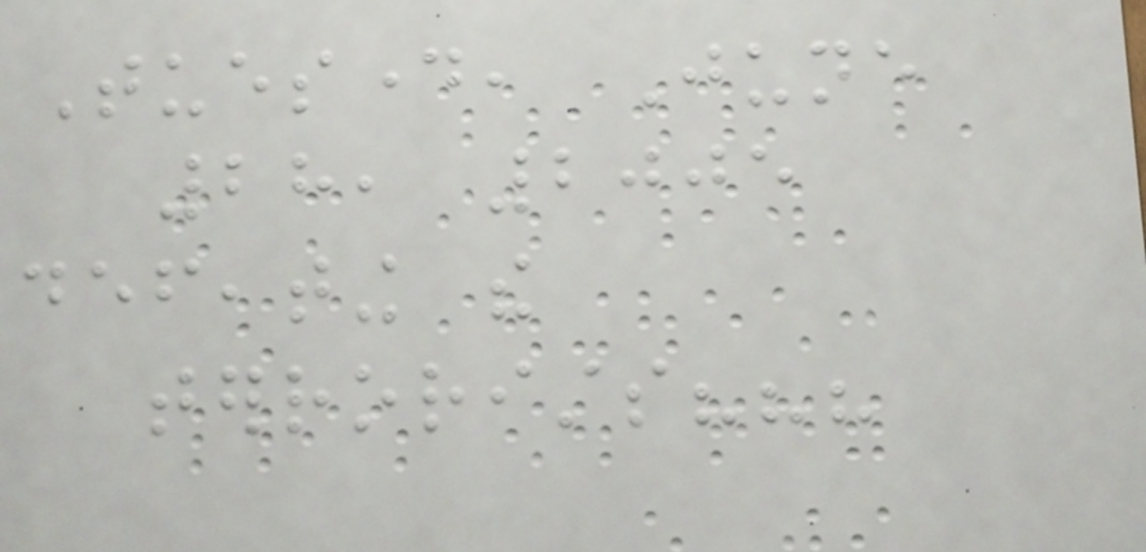Tuesday, June
28, 2005
defeating the
terrorists???
